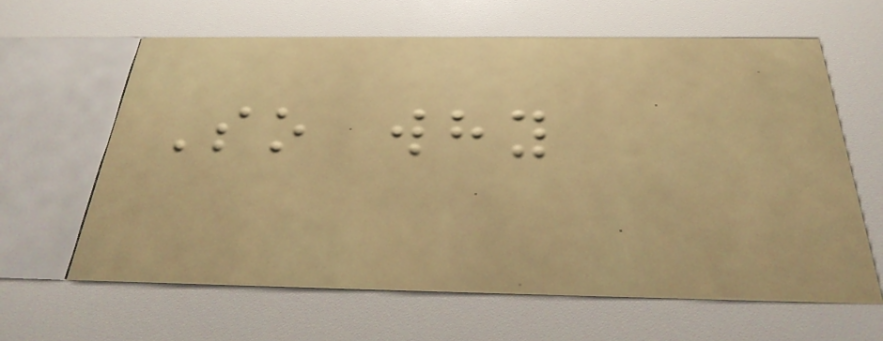So why
